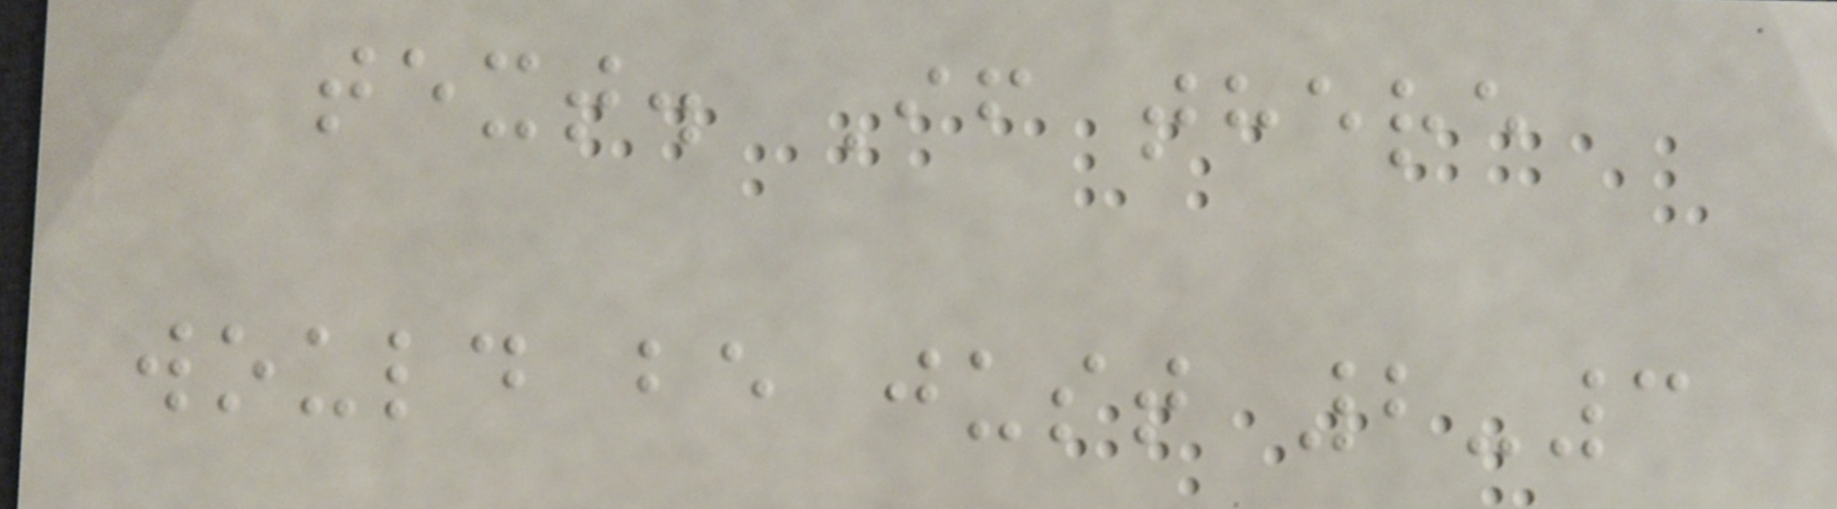text. If there
would be just 2-3
